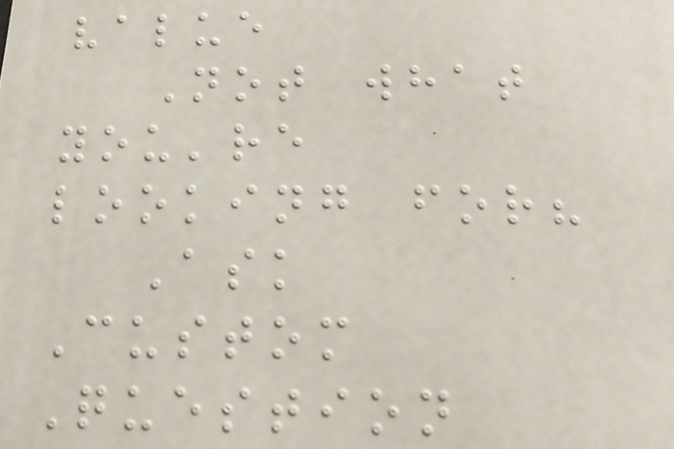value
Not what
you're
looking for?
Ask
Custom
Question
